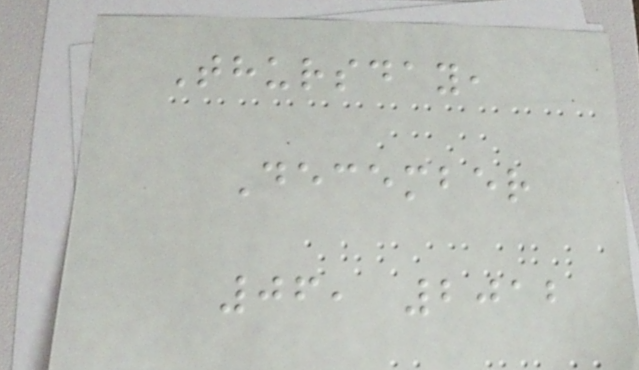Thursday,
December
06, 2012
